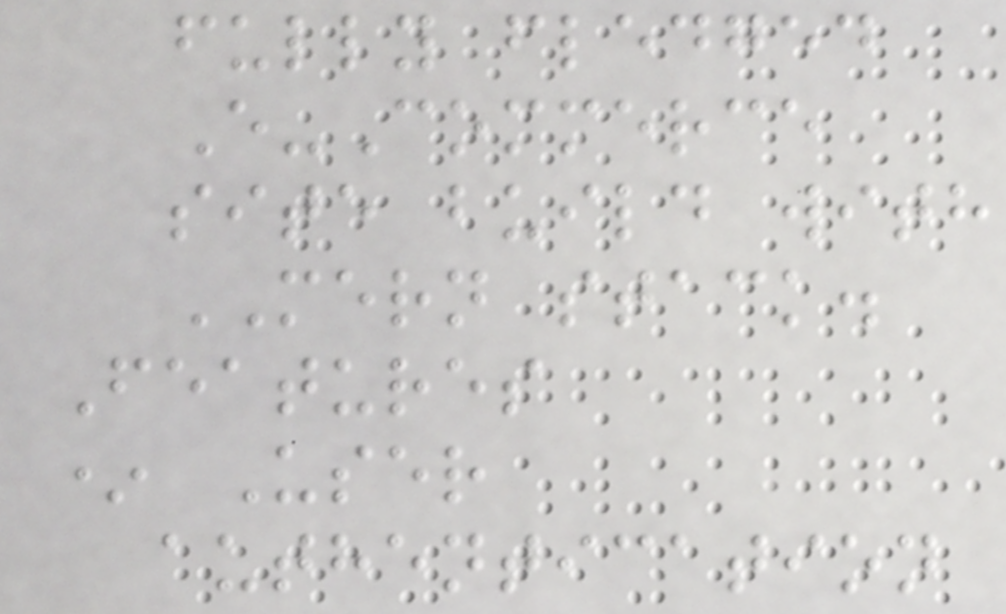fully fledged
E-Commerce
site build with
MERN stack.
Features
* User
authentication
